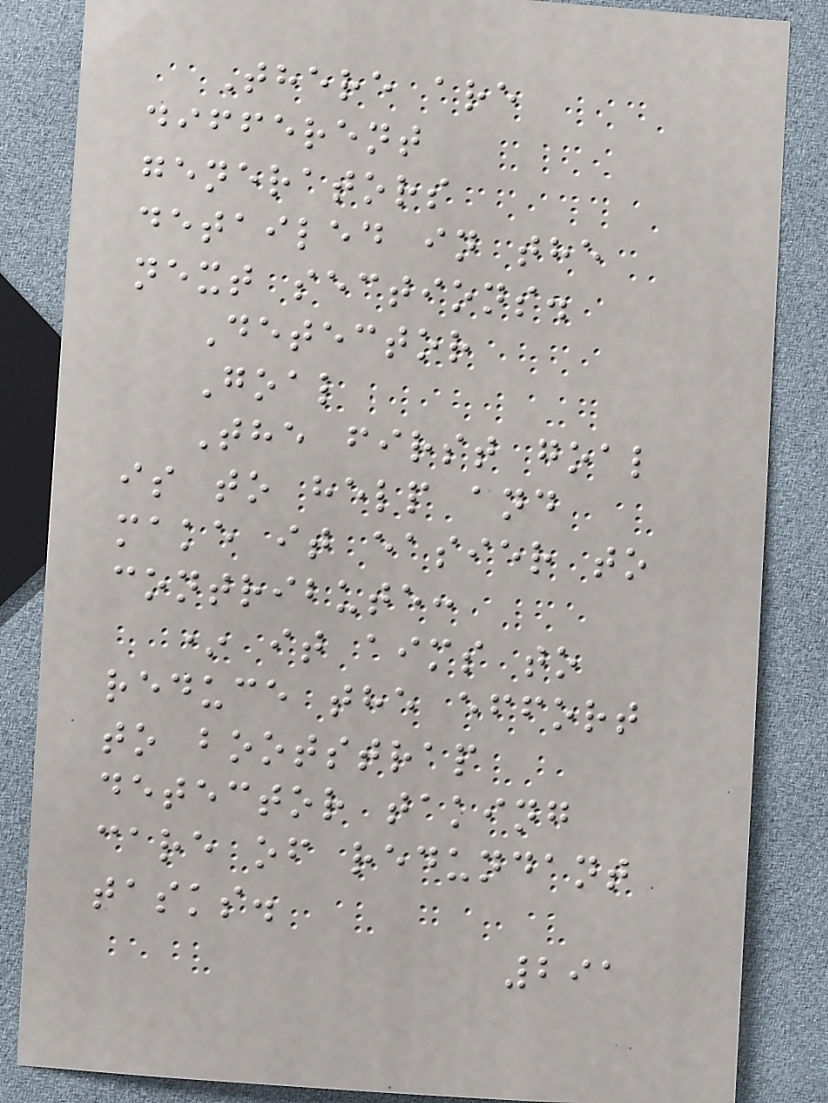There are
different
generators
detailed in the
next sections.
Detector
Goal
The first goal
is to help and
make it easier to
contribute:
* it aims to
reduce the effort
to bootstrap
detector taking
care of redundant
tasks.
291
